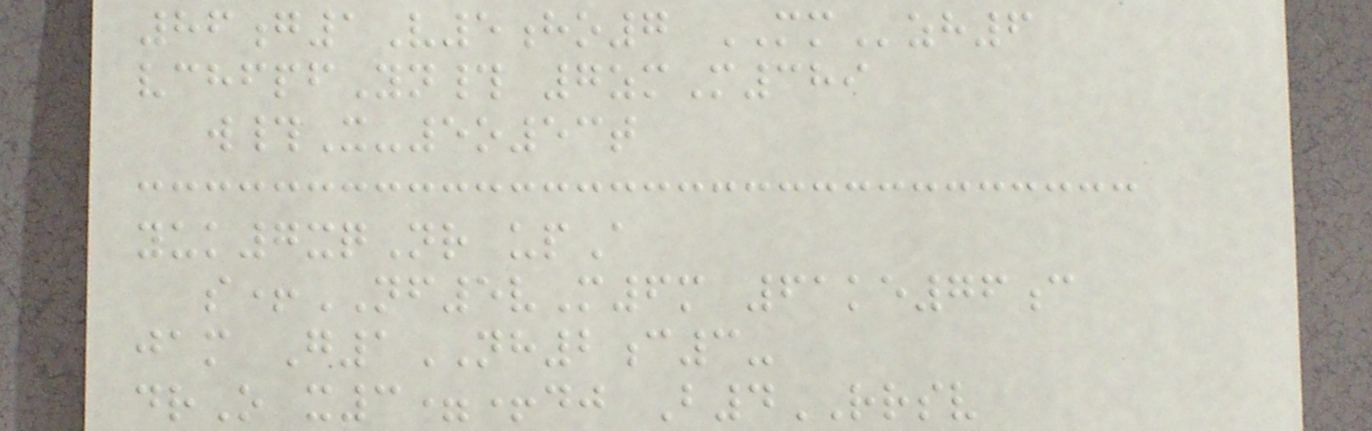86g1V5ho7 MMzh6
vchfpfYn# 7zmM389
w#X-5o53t
yuk7xqNr upA
s+NF5vM6m 61ke76c
jam G1NH2c3-
drO x3=+dj B4RRSV
